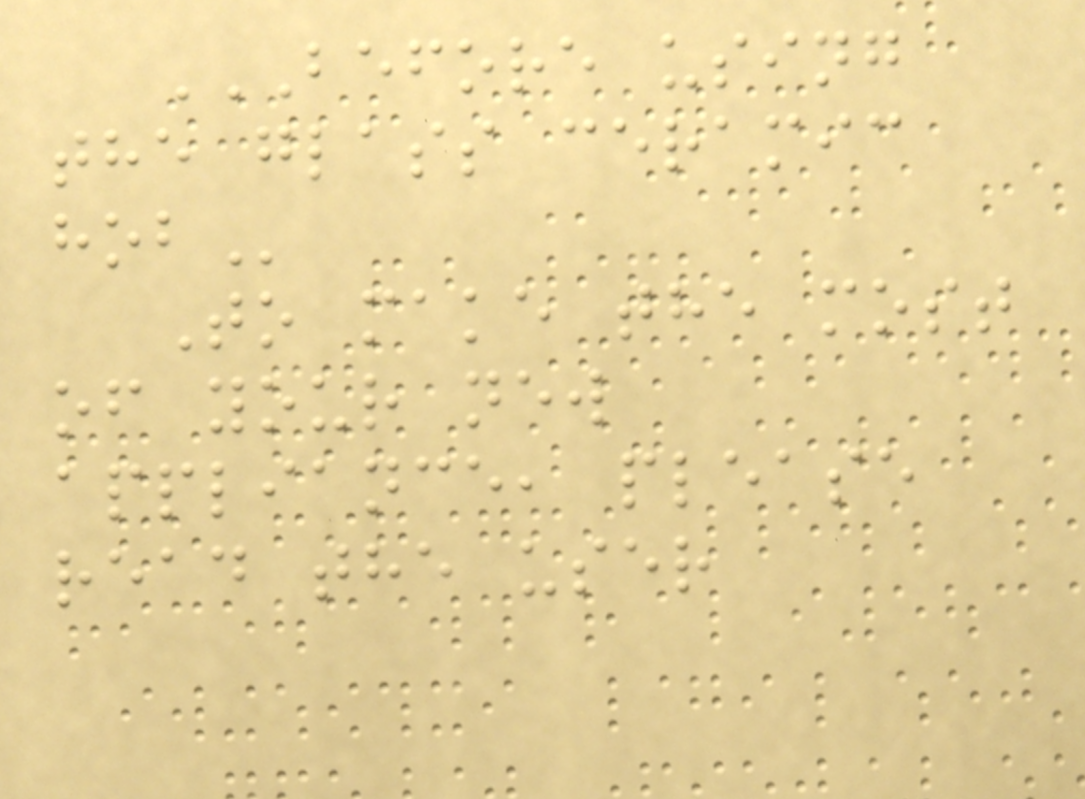BEFORE USING
THE GLASS CERAMIC
HOB
To make the most
of your new
appliance, please
read the user
